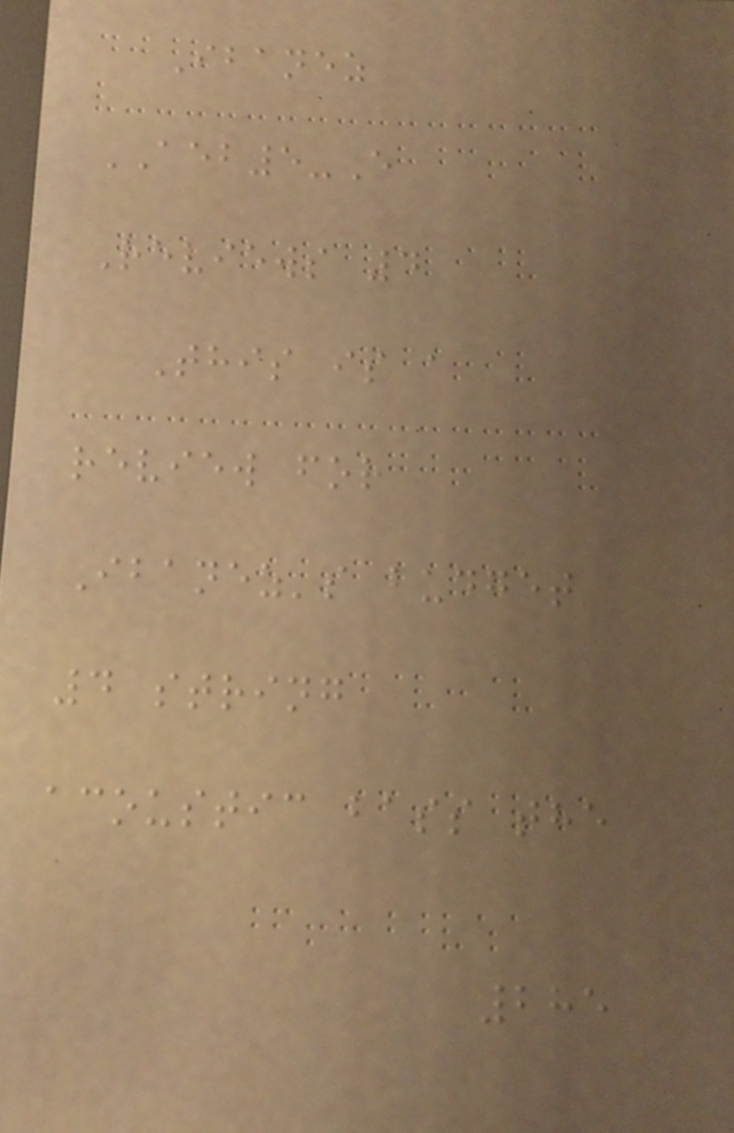Ibanez
AEB5-E
Reviews 4
This is a
review for
Ibanez's budget
4 string
acoustic bass the
285
